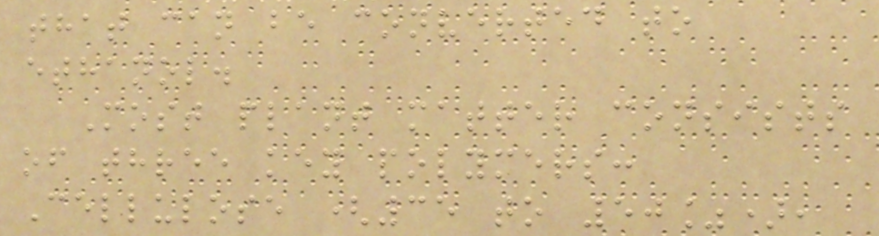that can be converted to
ethanol.
Most plant matter consists
of three key polymers:
Cellulose (35 to 50%),
